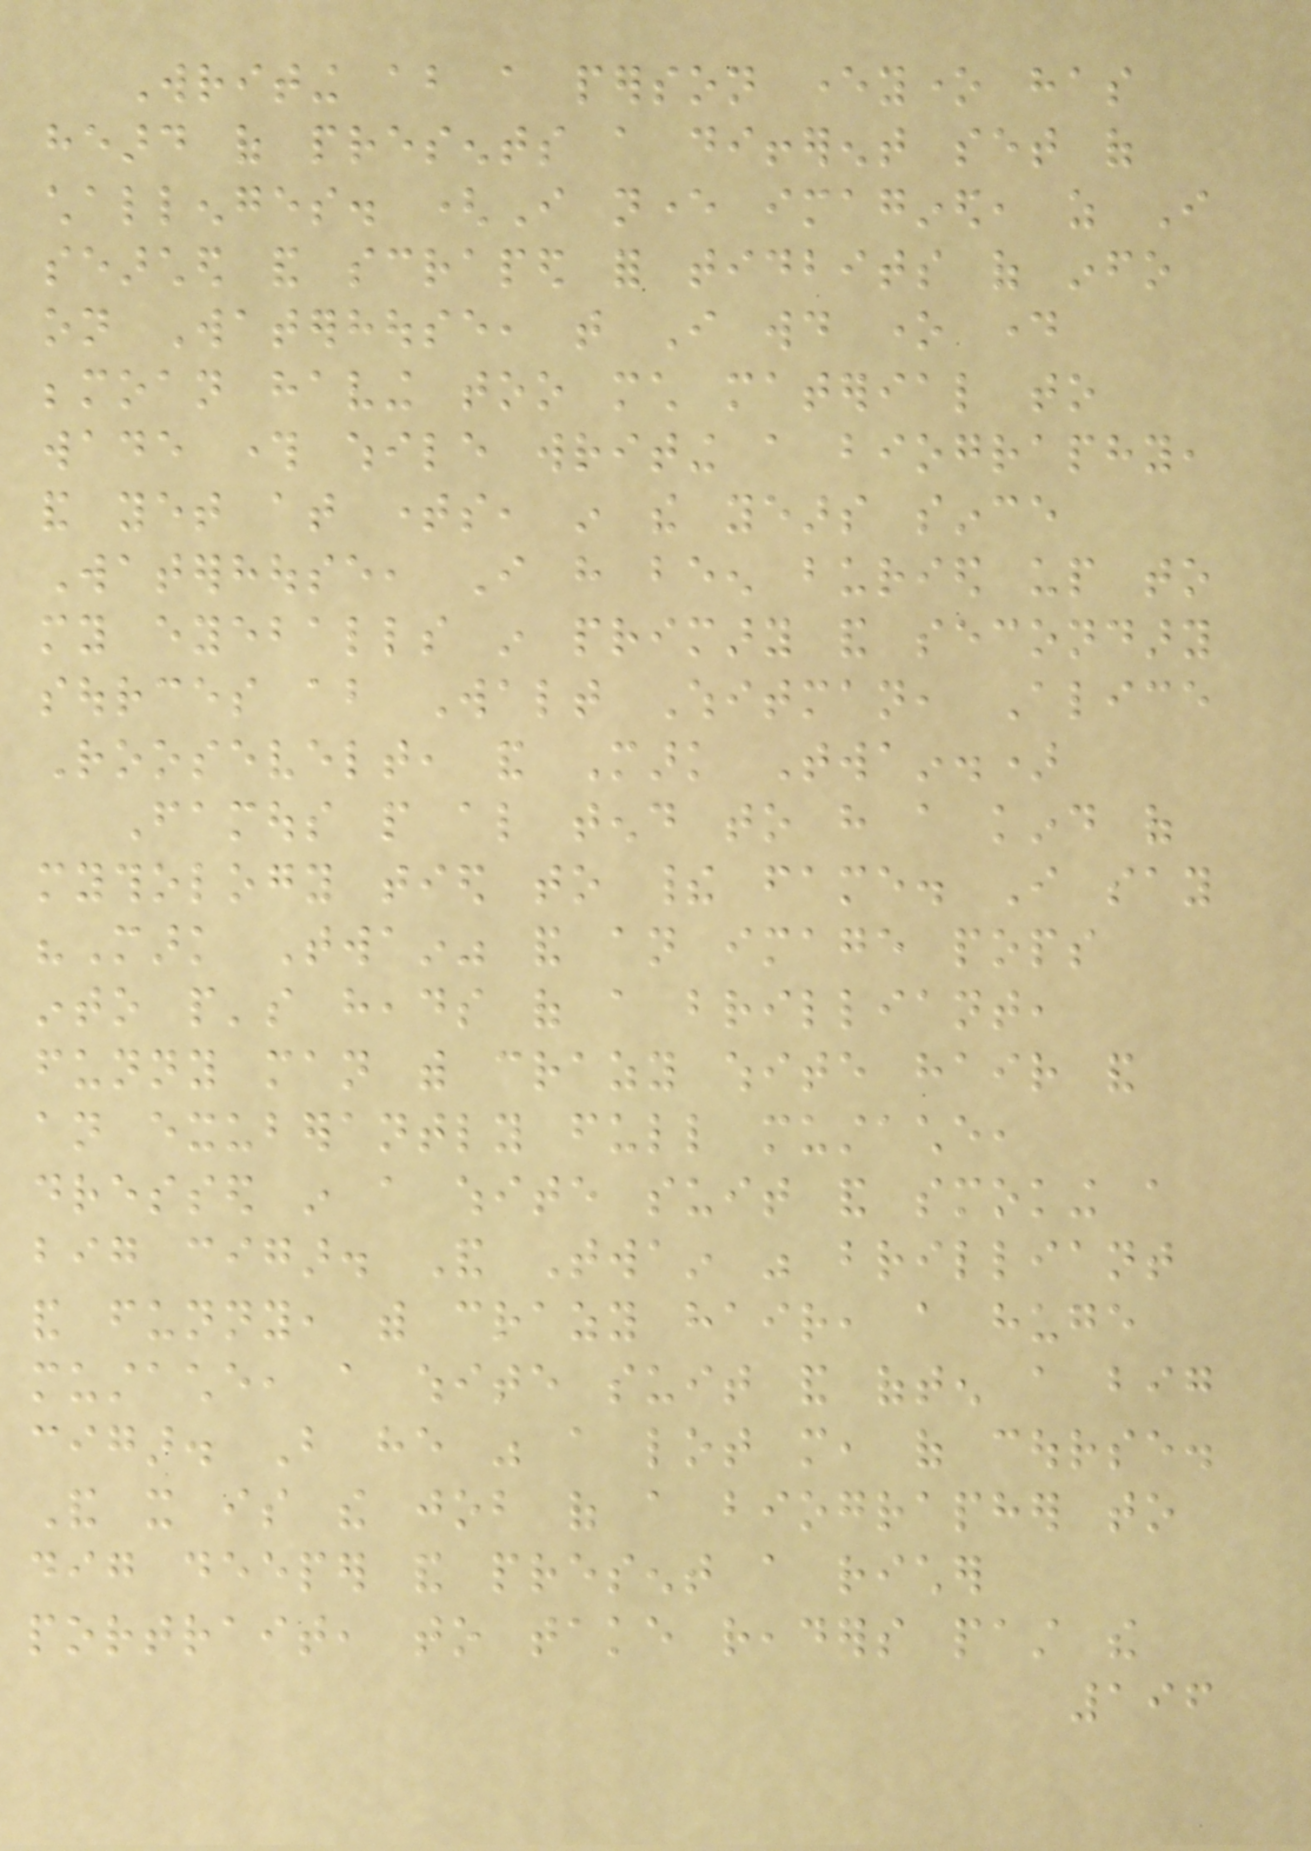Writing about a person everyone has
heard of presents a different set of
challenges. (I never imagined, as I
searched and scraped for tidbits of info
on Waterhouse, that I would one day
bemoan having too much material to
wade through while writing a biography,
and yet at times, in the years since
Waterhouse, I have been buried up to
my eyeballs in primary and secondary
sources about Walt Whitman, Alice
Roosevelt, and Mark Twain.)
Famous people also tend to have a kind of
mythology tied to their fame. I say
"Mark Twain" and an image pops
into people's heads of a brilliant,
funny man with crazy white hair and
an exuberantly full mustache,
dressed in a white suit and smoking a
big cigar. And Twain was brilliant
and funny, with crazy hair, a huge
mustache, a white suit and often a big
cigar. But he was a lot more, of course.
And it is the job of a biographer to
dig deeper and present a richer
portrait, to take readers past the
196
